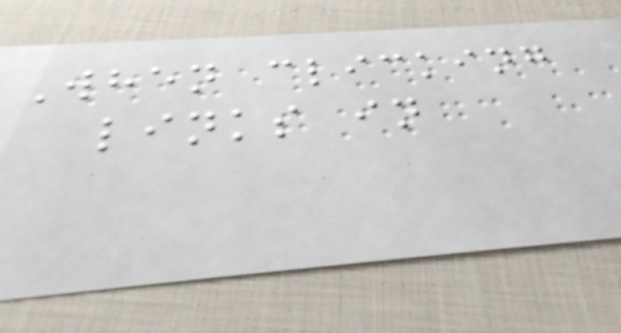When clicking
links in
